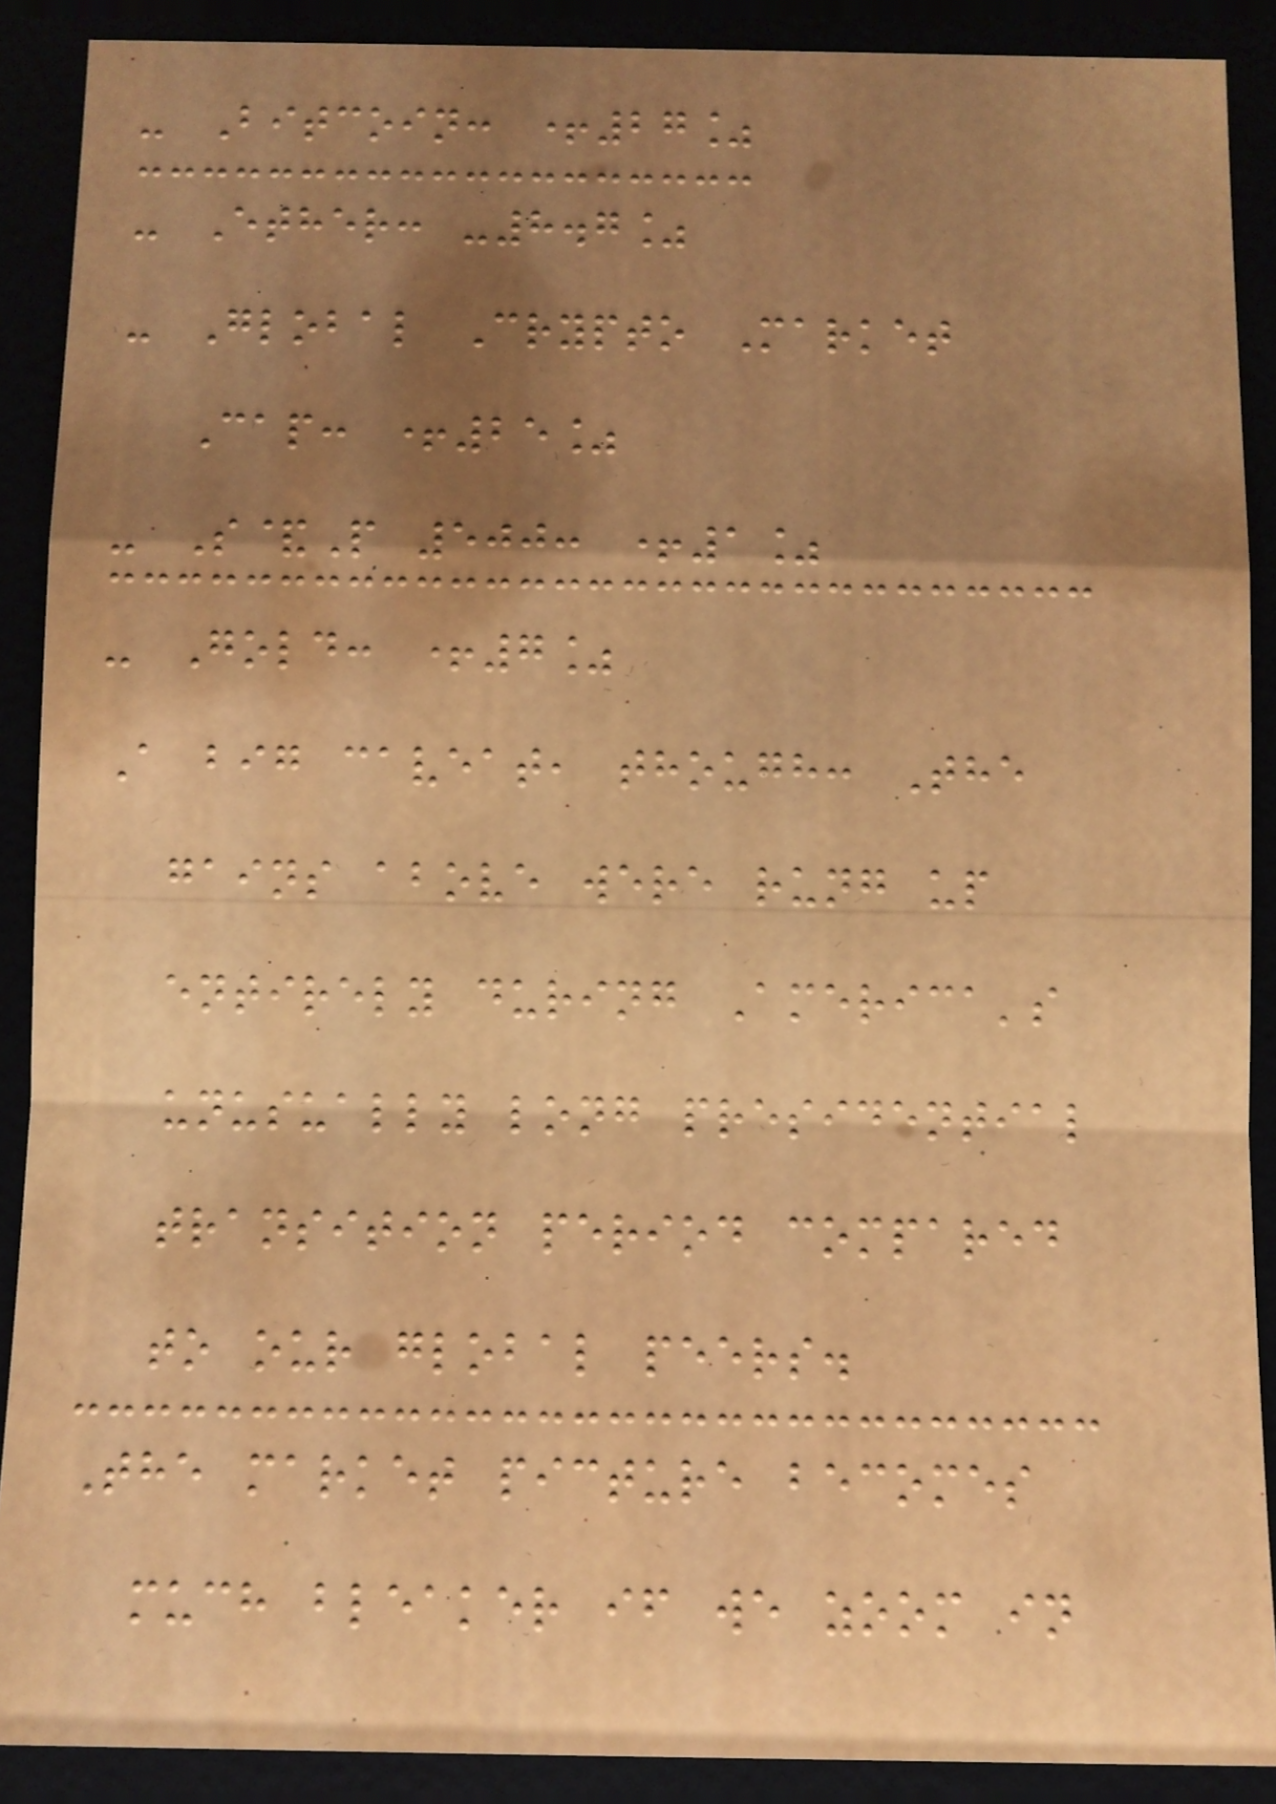- Bitcoin: +27%
- Ether: -8.7%
- Global Crypto Market
Cap: +25%
- S&P 500: +1%
- Gold: +7%
A big caveat, though: The
gains above were rung up
entirely during America's
unusually long presidential
transition period compared
to our global peers.
The market picture becomes
much bleaker if we zoom in
